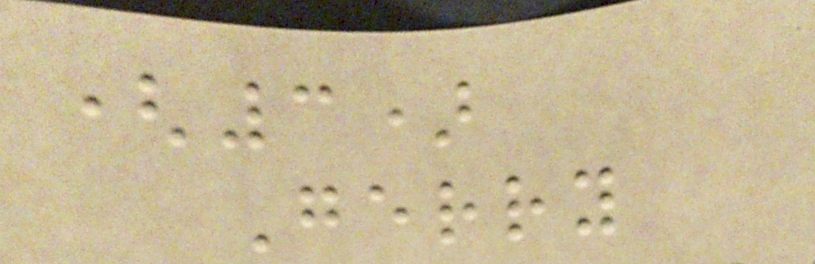(3)
Gerry
